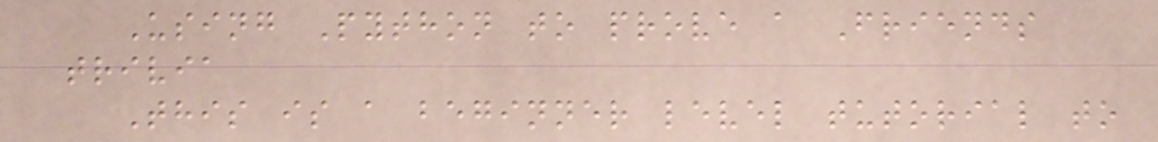Using Python to prove a Friends
trivia
This is a beginner level tutorial to
